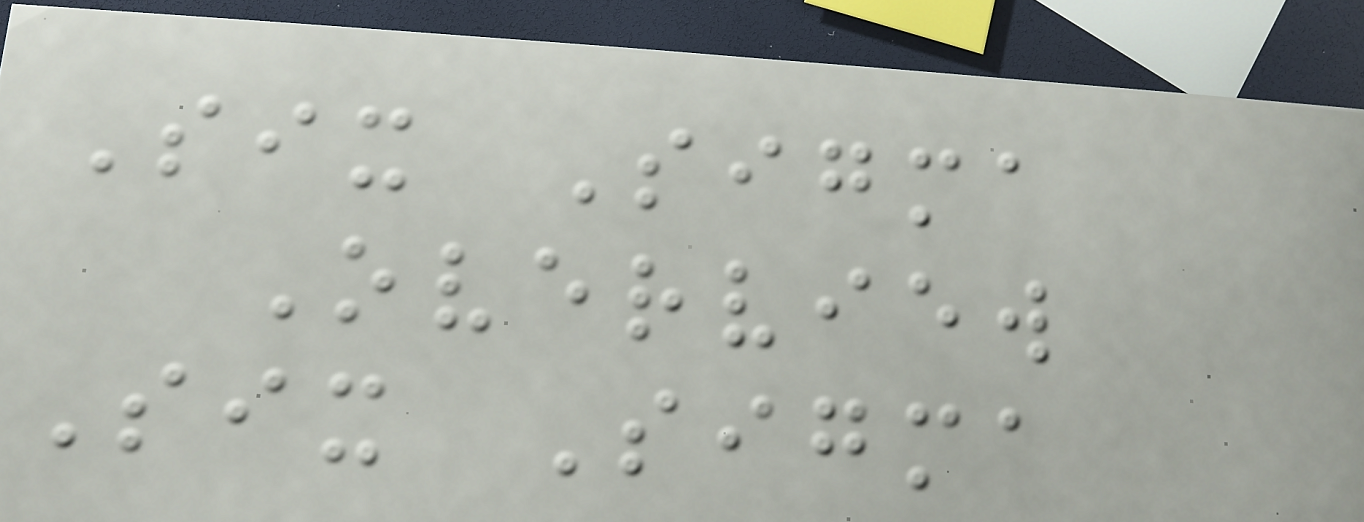Six Sigma
Overview
Six Sigma
